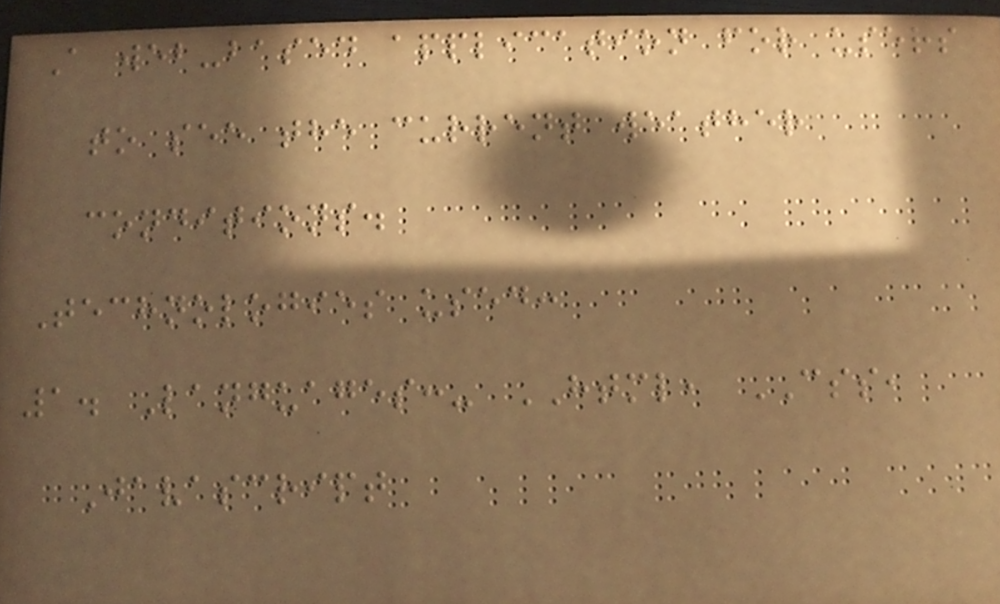A web-based application for users
to see the current weather
conditions.
Technologies used:
1. Languages:- HTML, CSS,
Javascript
